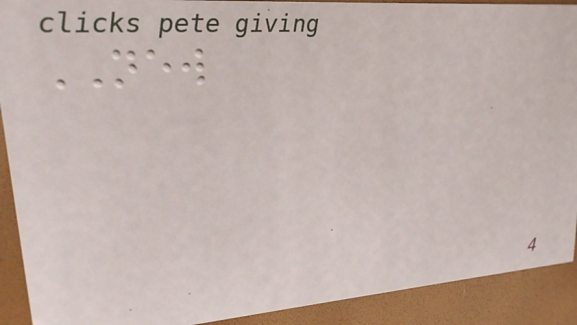NEW
